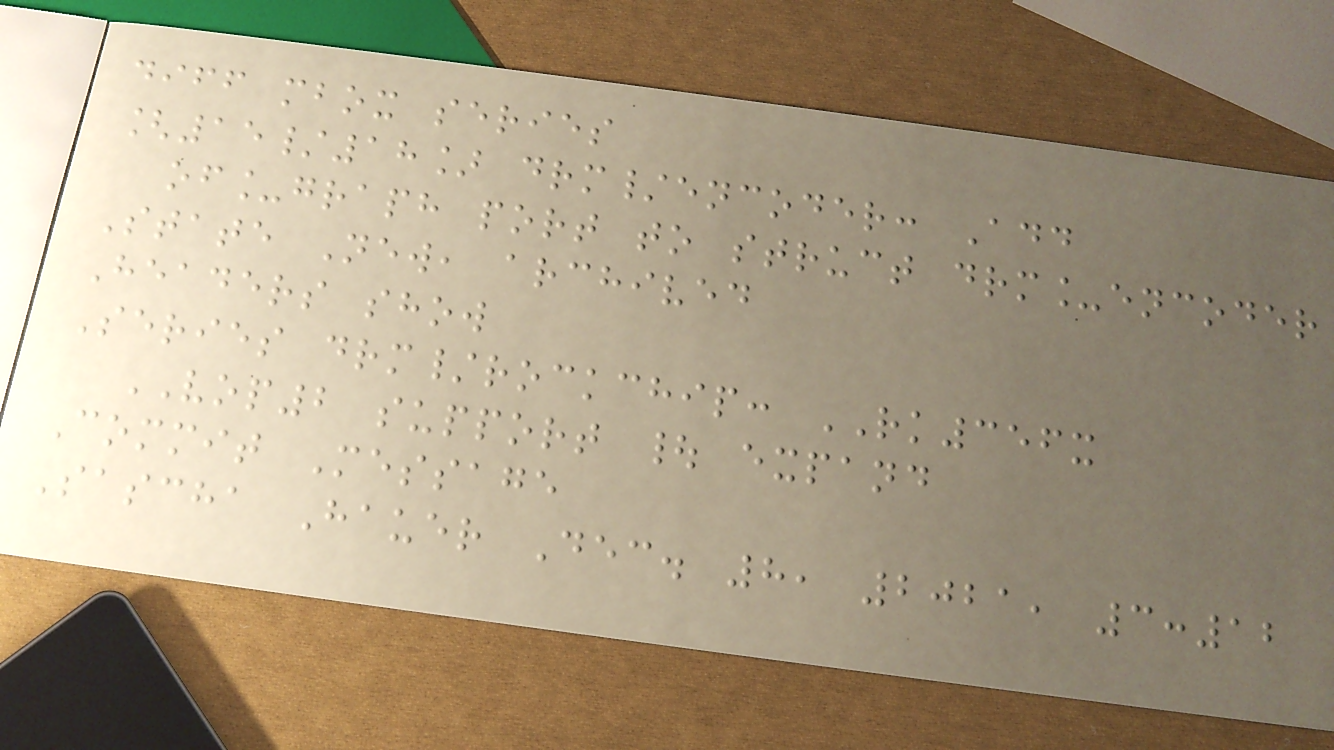diff mbox series
[15/18] drm/encoder: Add
of_graph port to struct drm_encoder
State New, archived
Headers show
Series drm/rockchip: RK356x
VOP2 support | expand
Commit Message
Sascha Hauer Dec. 8, 2021, 3:12
